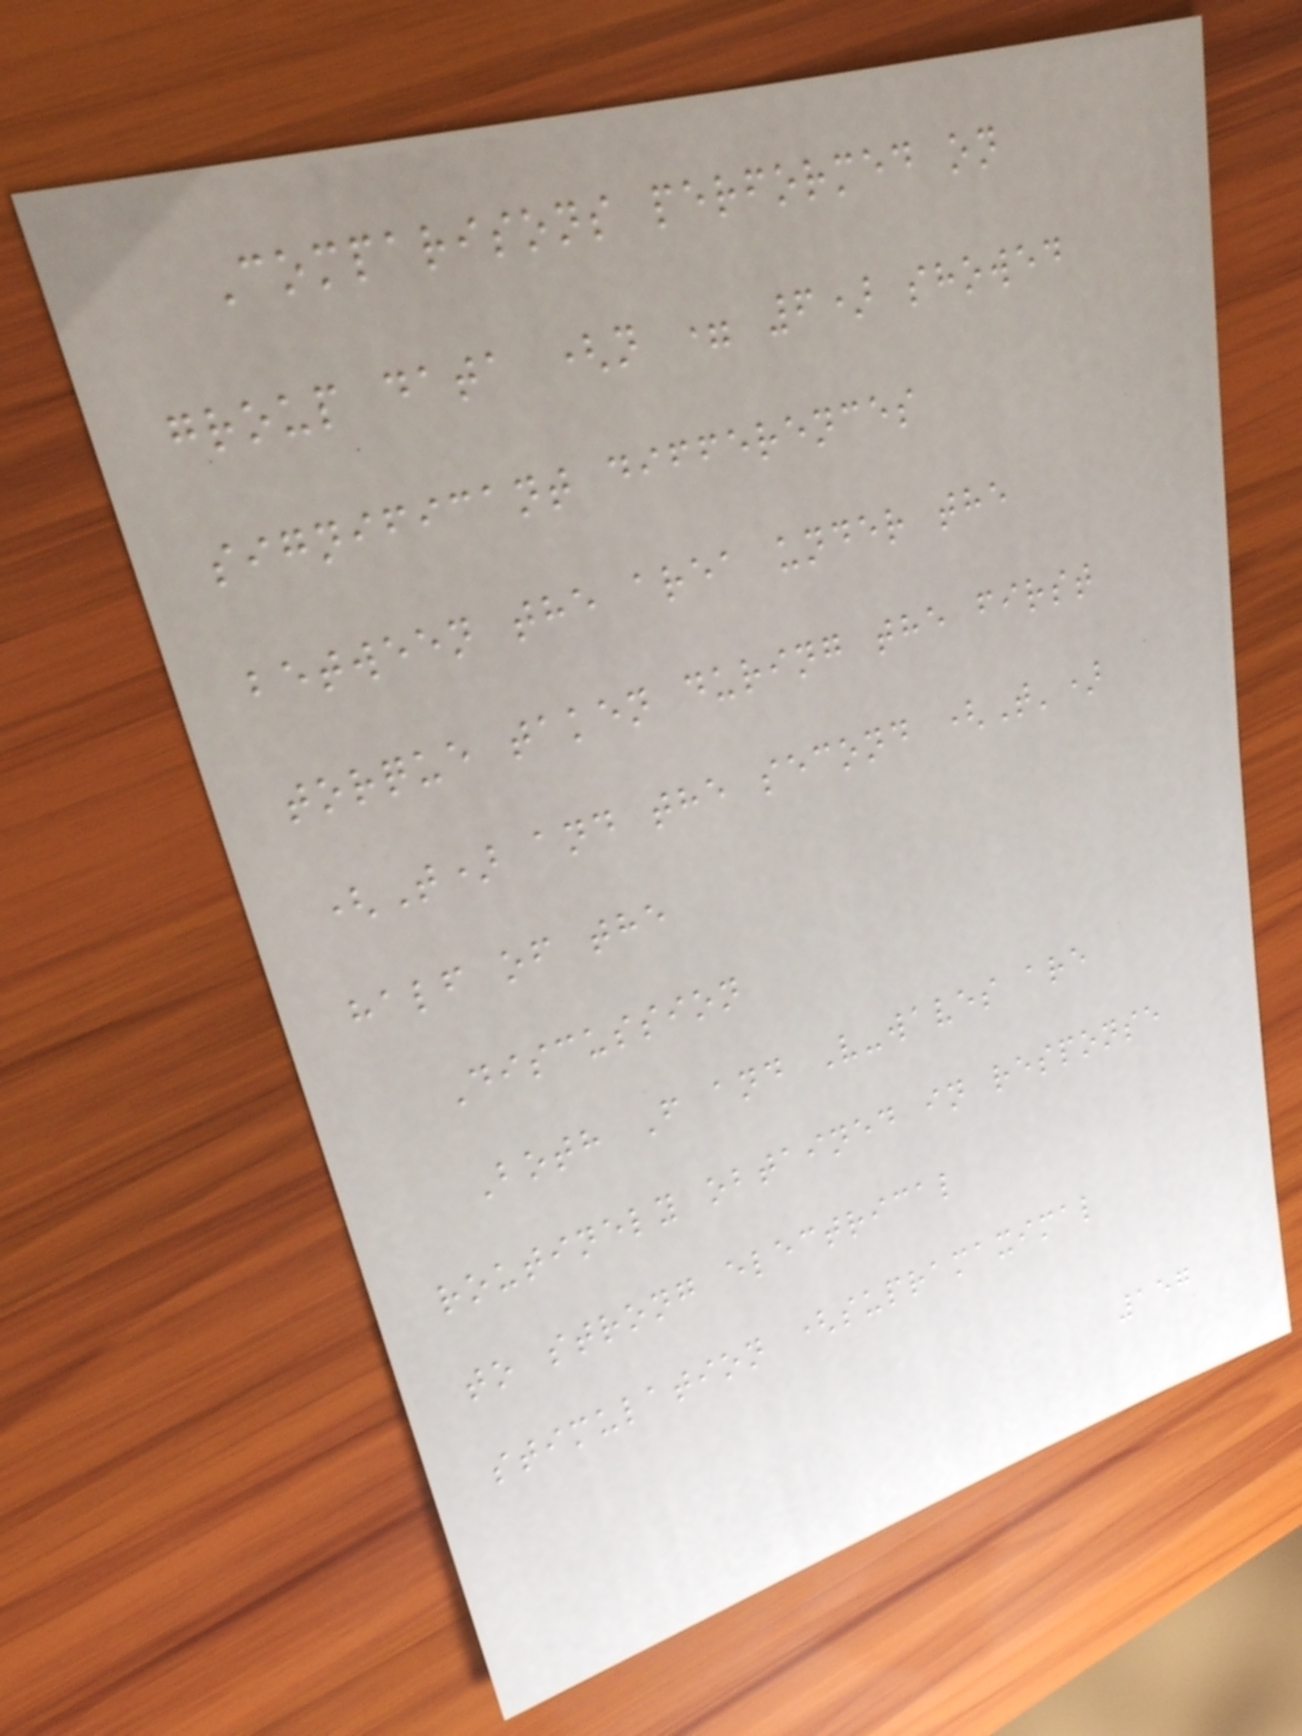Comparisons performed on
group data (n = 6) showed
significant differences
between the area under the
torque taken during the first
(T) and the second (T')
half of the
Discussion
Both F and V-waves are
routinely obtained in response
to strong electrical
stimulation (supramaximal
157
